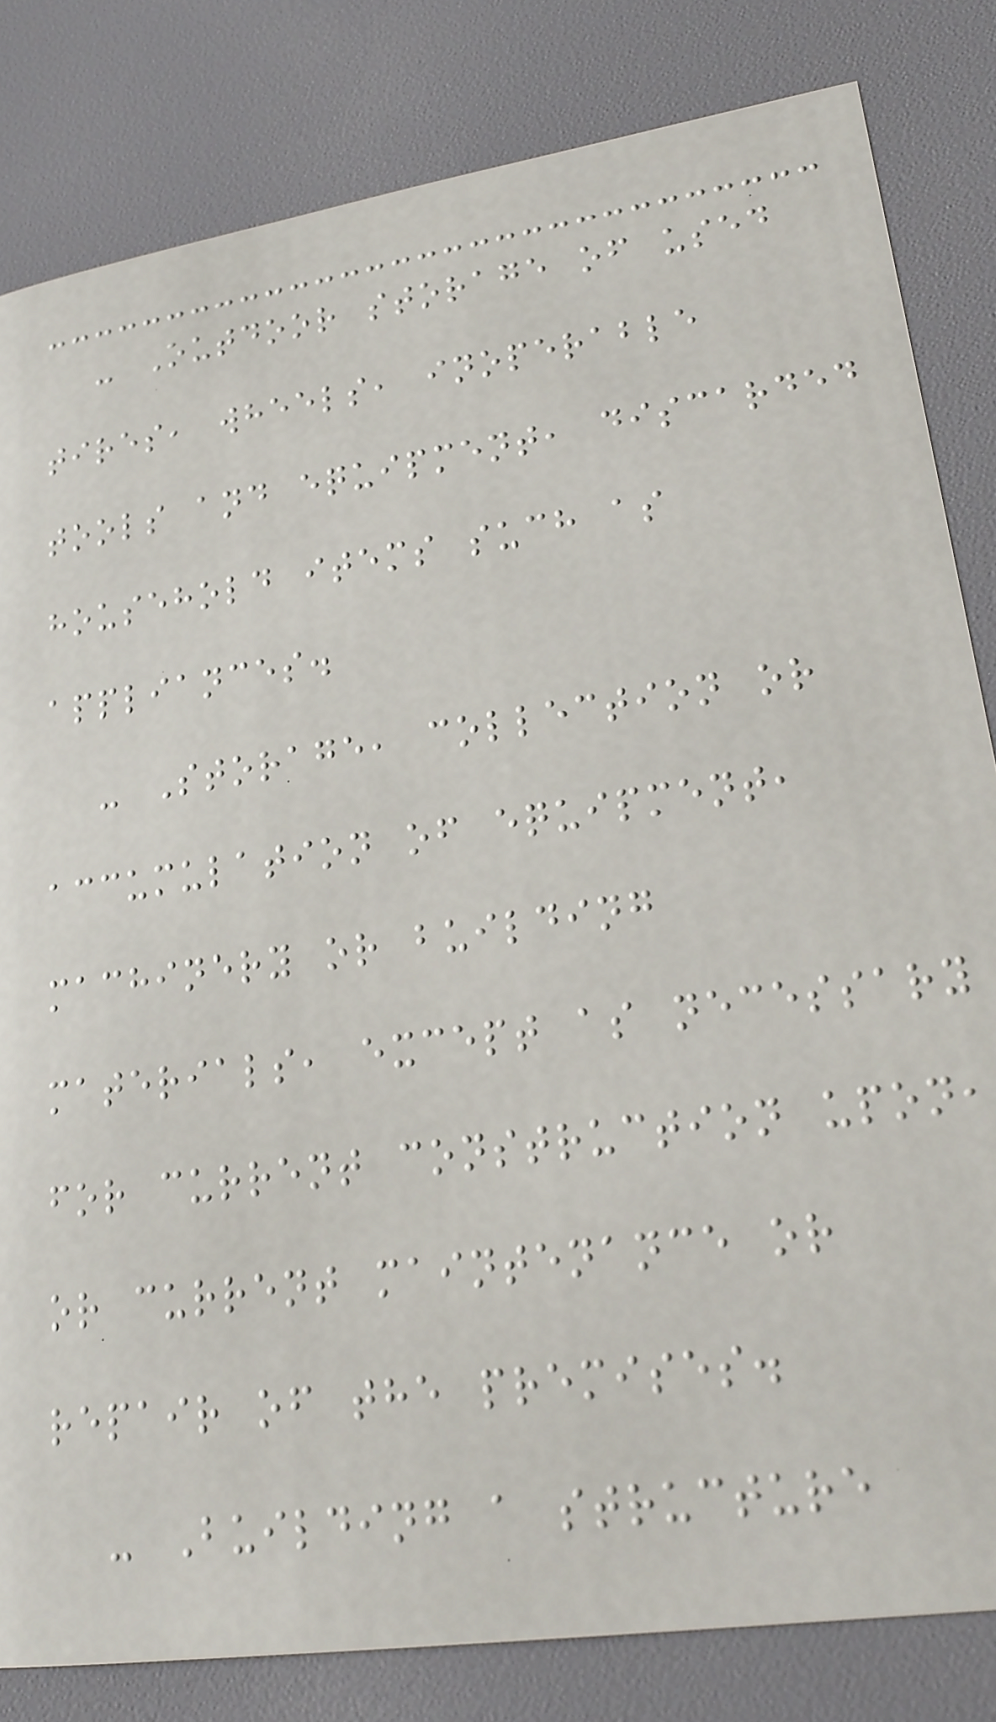- Outdoor storage of used
tires, wheels, inoperable
tools and equipment, discarded
household items such as
appliances.
- Storage, collection or
accumulation of equipment,
machinery or building
materials, except as necessary
for current construction upon,
or current maintenance or
repair of the premises.
- Building a structure
